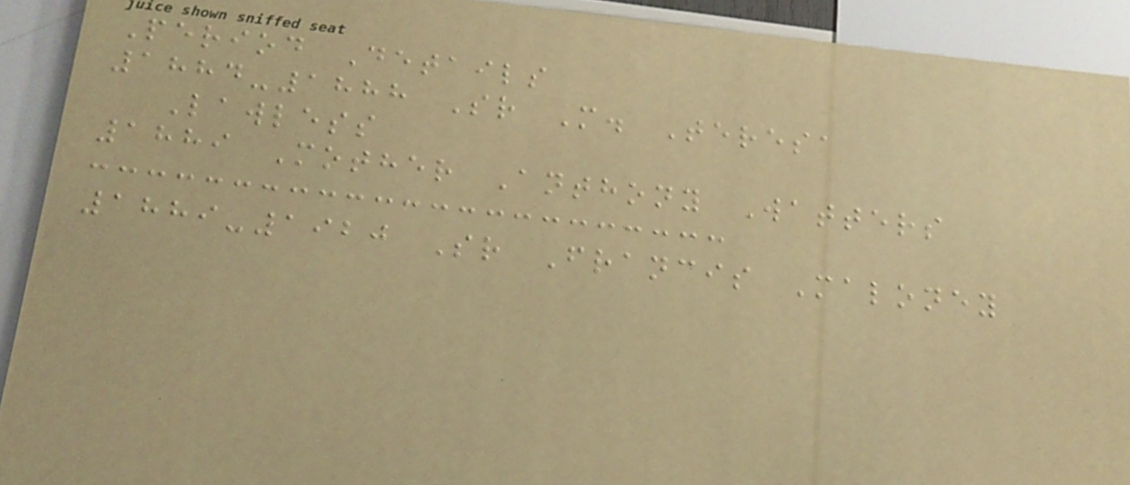Period Details
1884-1888 Sr M. Teresa
Lawless
1889 Mother Anthony Watters
1889-1920 Sr Francis Maloney
